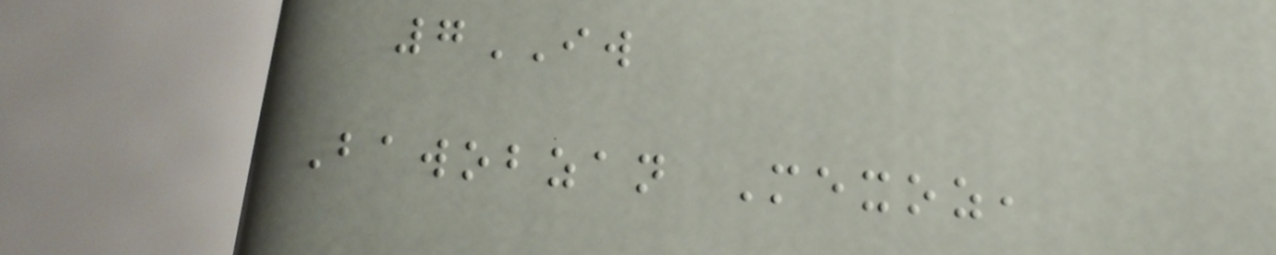7IW
Bawobzan Mexoz,
